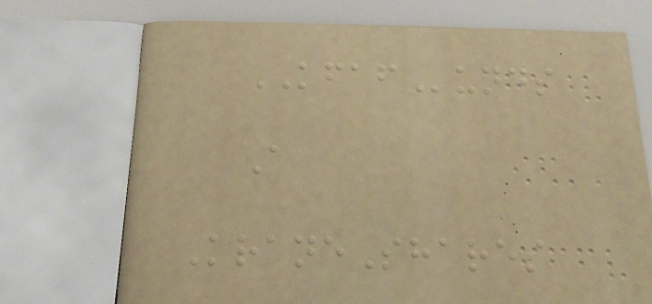KFAFunds
A
KraneShares
